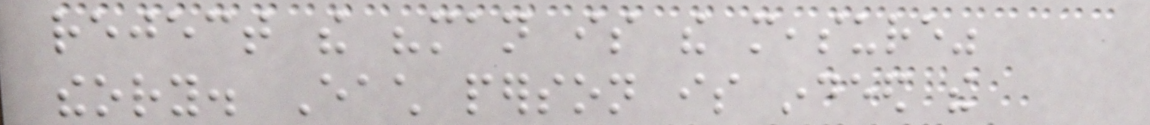reject the "man is the measure"
theory. Each person is indeed the
